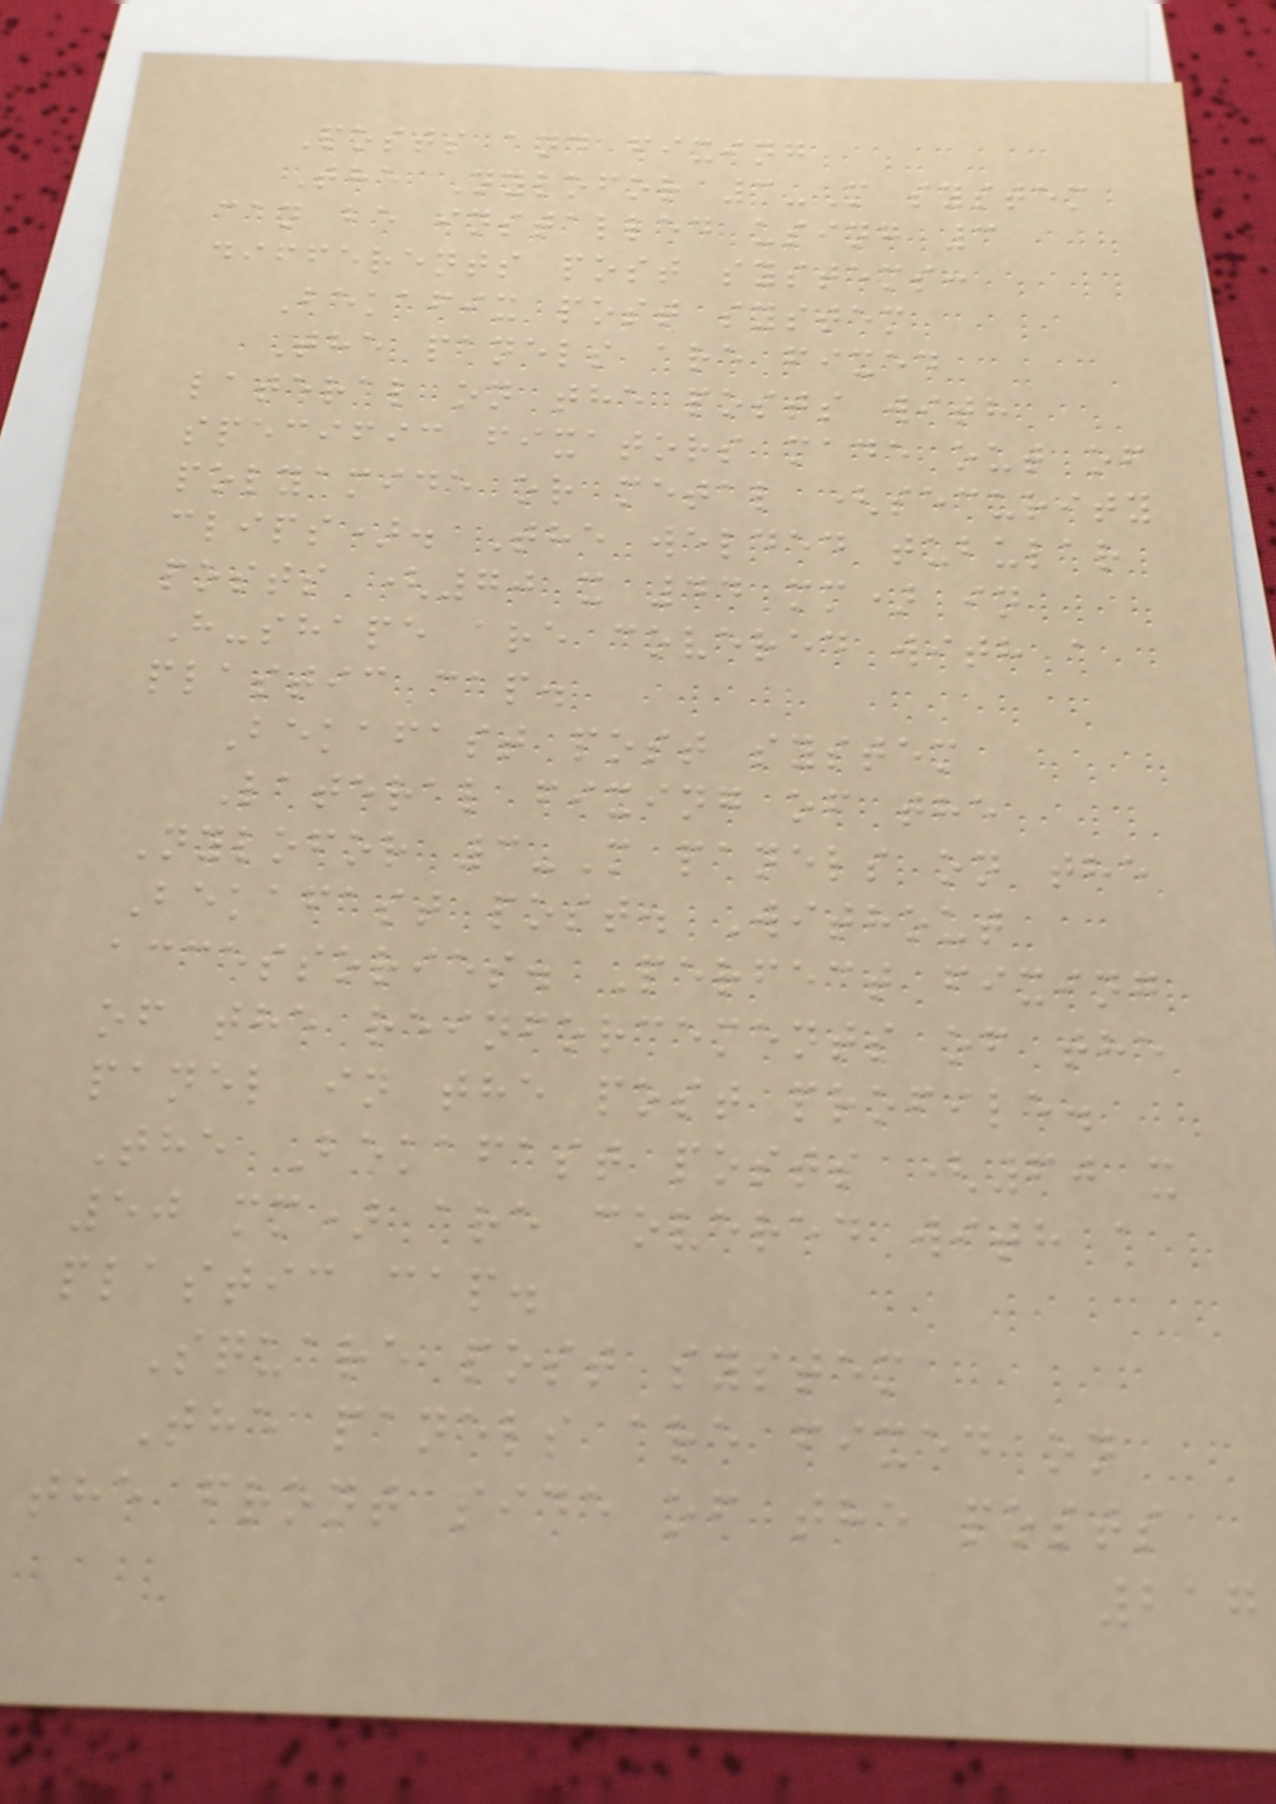Posts and fixing
The Nylofor 3-M system
can be installed using 3
differents post systems:
Bekafix post system
The panels are fixed
lateral on the posts with
specific fixators made out of
polyamide or metal (security
clips). The welded tubular
posts (70 x 44 mm) in
H-shape are covered with a
plastic cap.
Bekafast post system
Lateral fixing of the
Nylofor 3-M panels on the
Bekafast post. Without
accessories. Perfect fixing
of the reinforcements of the
panel in the post profile.
The Bekafast posts (60 x
50 mm) are covered with a
plastic cap.
Square post system
The panels are fixed on
the front side of the posts
217
